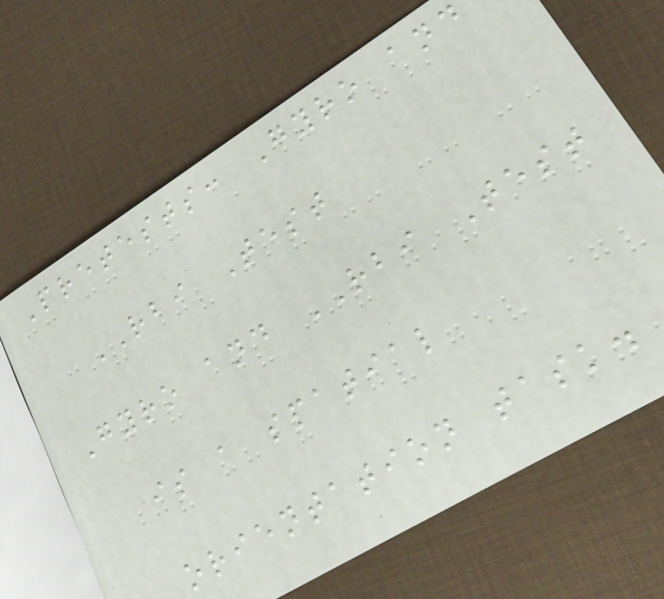Pretests: Gyro and
RBI Test
Gyro and RBI Test
is a spatial
orientation task.
